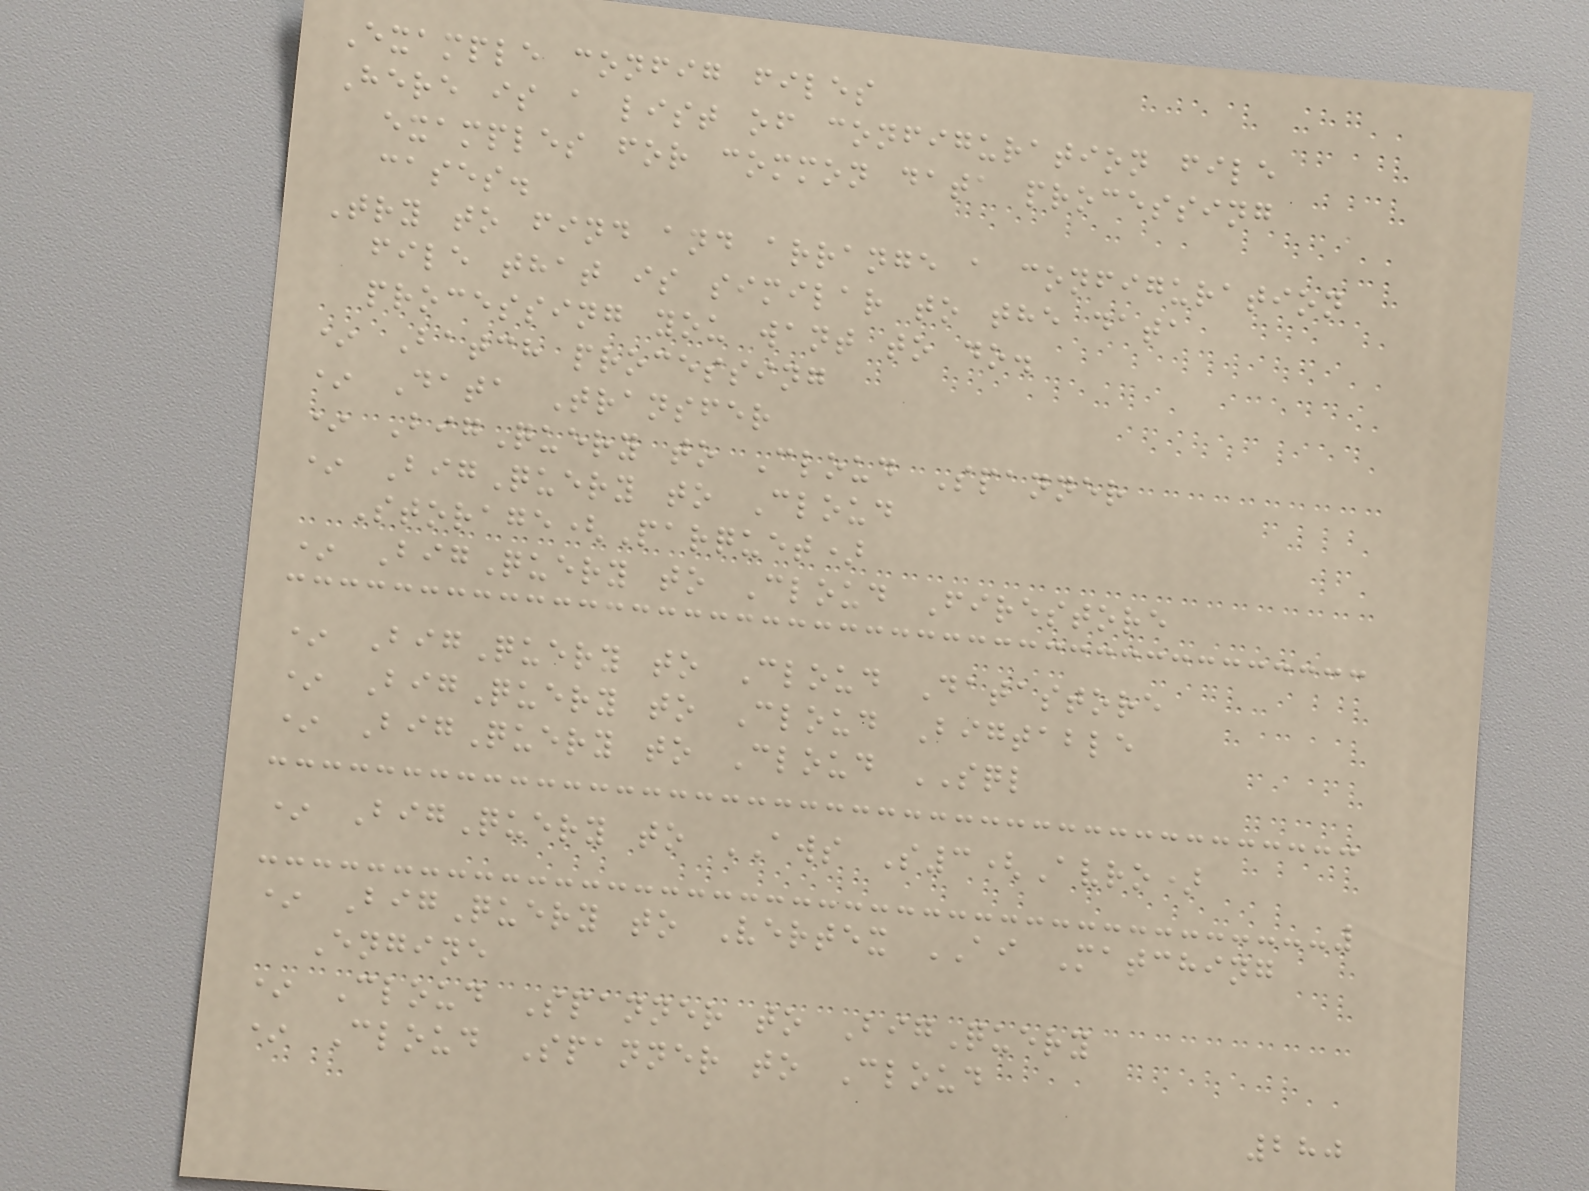Example config files
Here is a list of configuration file
examples for common data processing
cases.
Try to find and arrange a configuration
file that is similar to the data
processing you want to do.
* Batch processing
* Data Transfer
* BigQuery to Cloud Spanner
* BigQuery to Cloud
Storage(Parquet)
* BigQuery to Cloud Firestore
* BigQuery to Cloud Datastore
* BigQuery to Cloud Bigtable
* BigQuery to Cloud SQL
* BigQuery to AWS S3(Avro)
* BigQuery to Vertex AI Matching
Engine
* Cloud Spanner to BigQuery
* Cloud Spanner to Cloud
280
